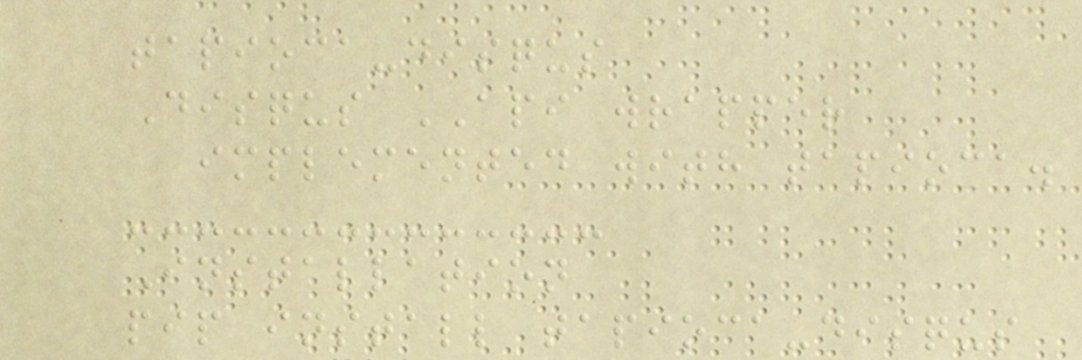tapioca-disqus
Disqus API wrapper
implemented with tapioca.
Installation
pip install tapioca-disqus
